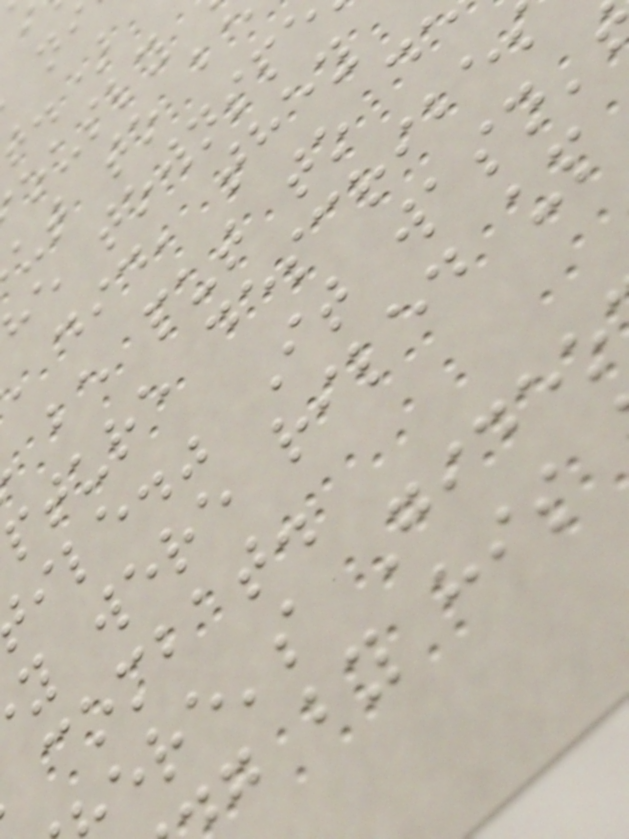e townsp
did, they
be put to d
pture describe
ile." It wasn'
y were riled up
combat.
ere's Gideo
g by his
